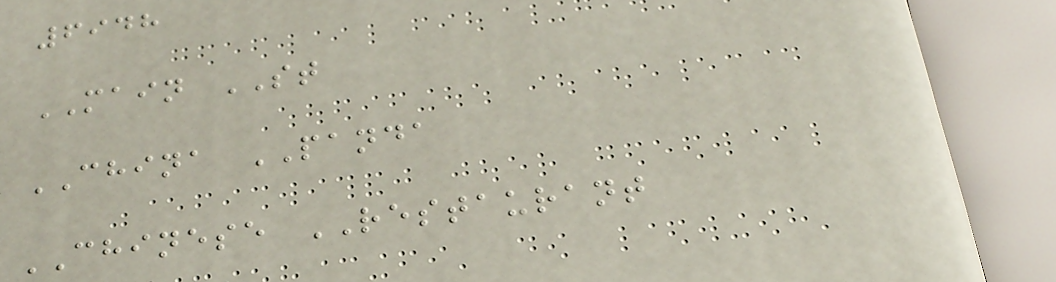6948
MAIN ST
CHINA PANDA
CHINESE RESTAURANT
